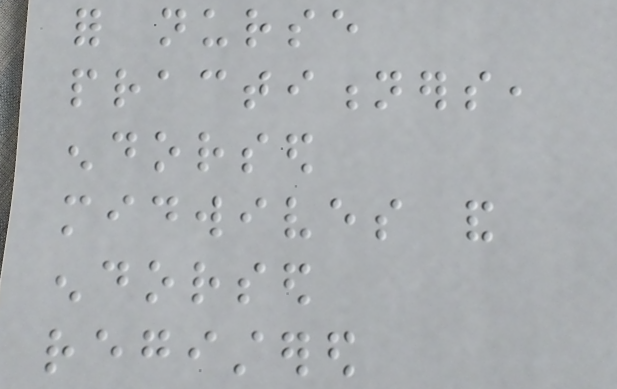for nurse
practitioners,
endorsed
midwives and
endorsed
registered
